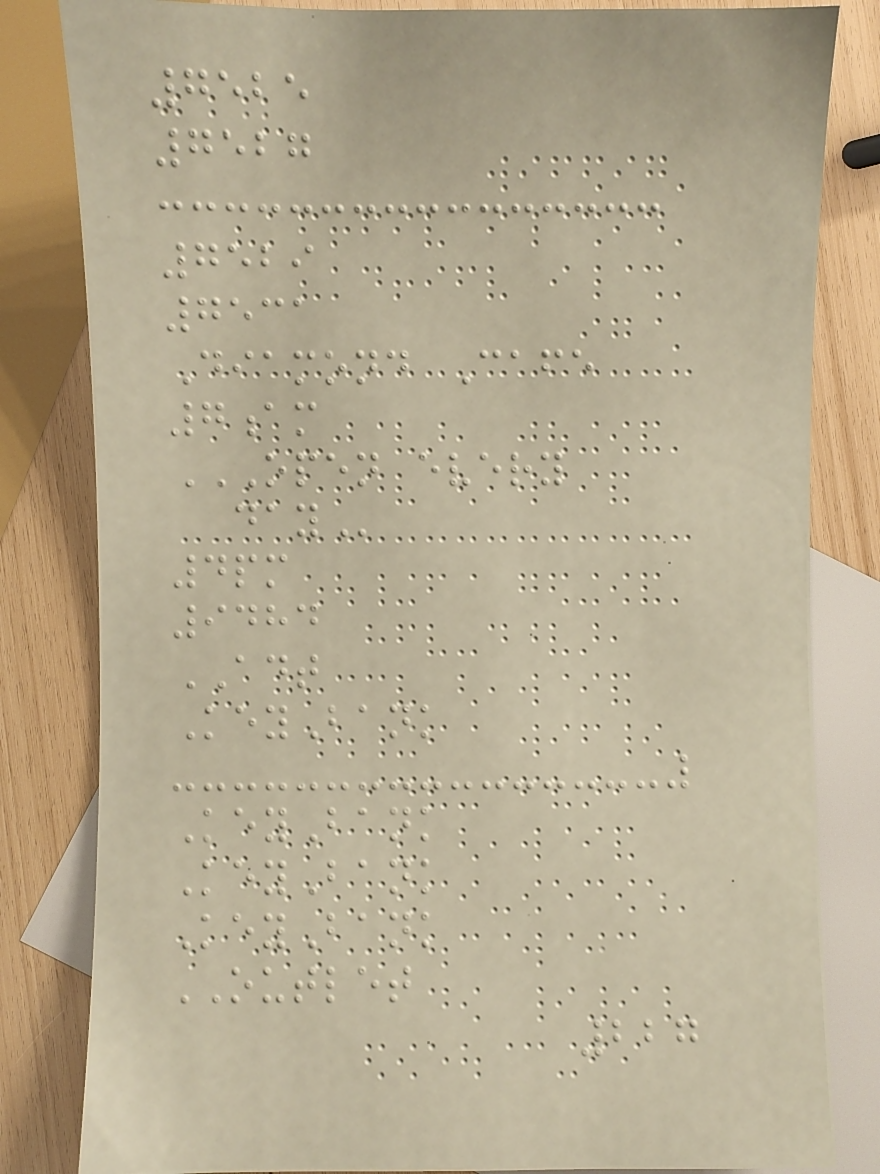7525
7527
7529
7531
Diamond Cafe
7am
OPEN EVERY
DAY
4pm
9484
ADT
KeyBank
KeyBank
KeyBank
KeyBank
OUTLET
227
